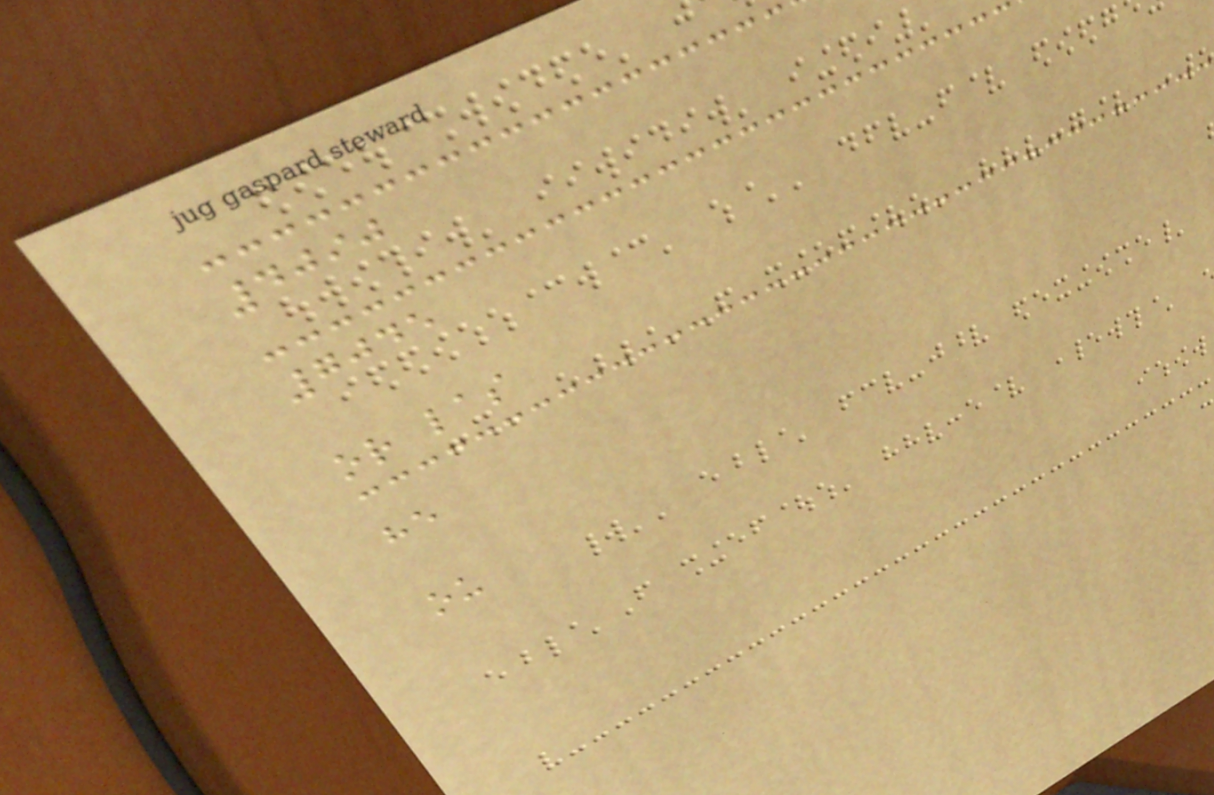4090
7045
or las
he
ou
